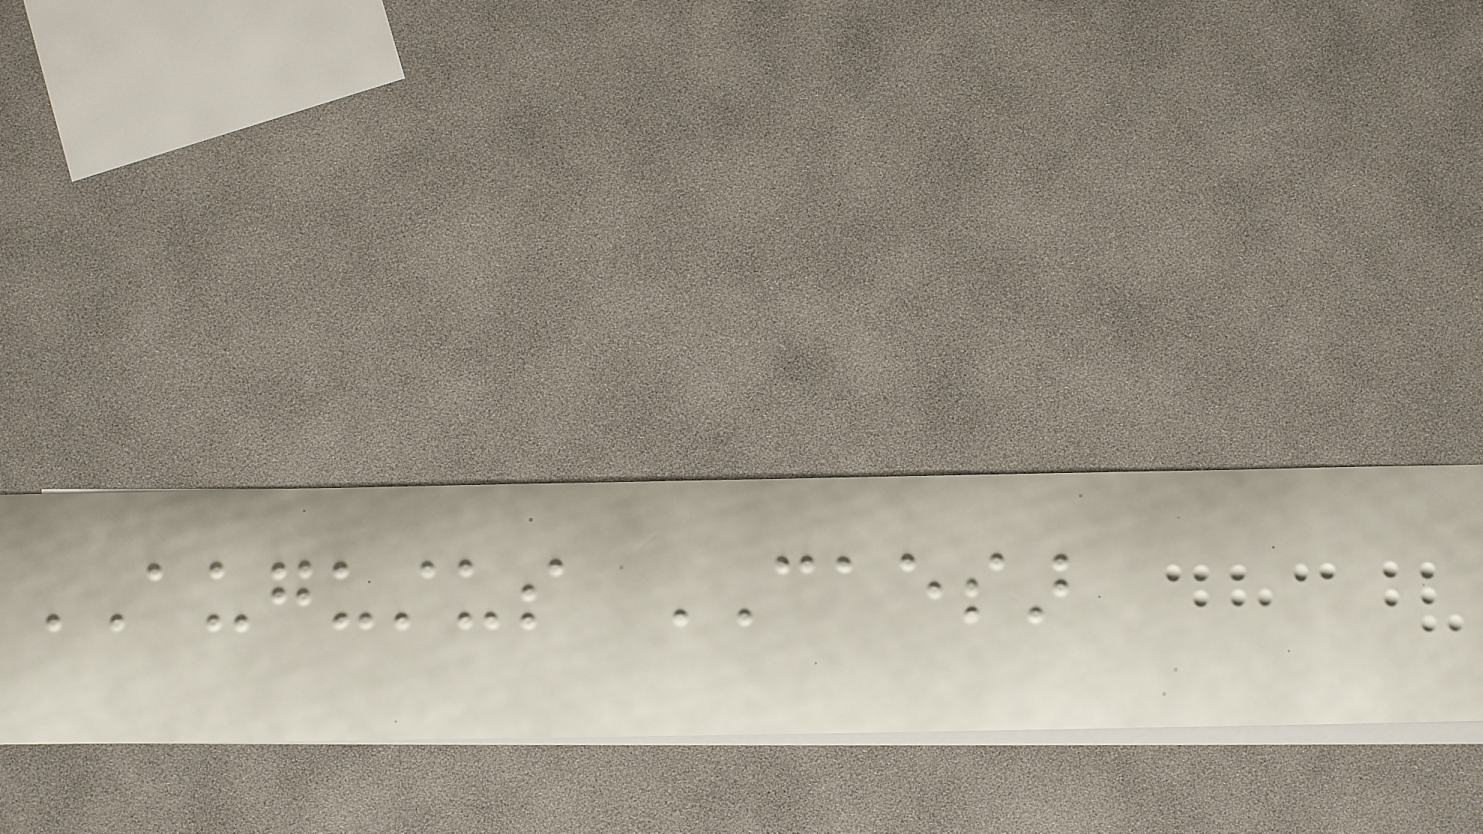AUGUSTUS CAESAR
